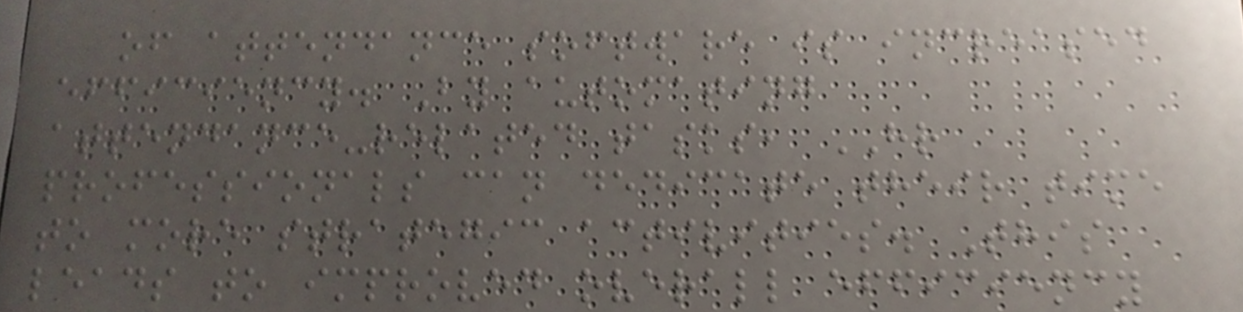of attendance software is increased
efficiency. By automating
attendance-related tasks, HR
professionals can dedicate their time
to more strategic activities. This
leads to improved overall efficiency
